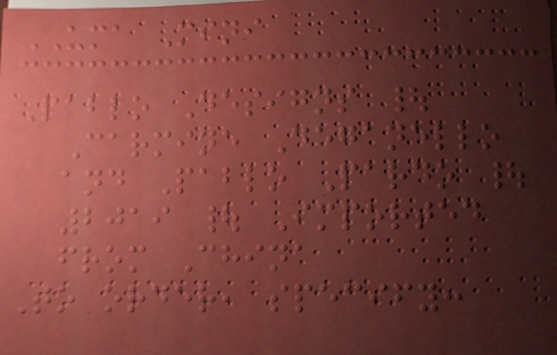UMA Mini
Pablo Designs |
Carmine Deganello
and Pablo Pardo |
2019 | Imported
from China
To order, specify:
